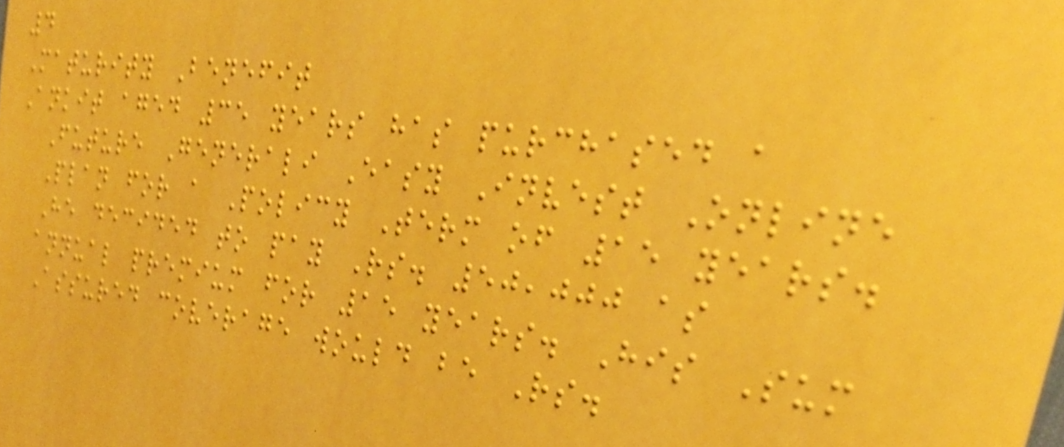4
Maturity Benefit
Ankit aged 35 years has purchased a
Future Generali Easy Invest Online
Plan for a Policy Term of 15 years.
He decided to pay Rs. 50,000 as
annual premium for 15 years. His Sum
Assured coverage would be Rs.
